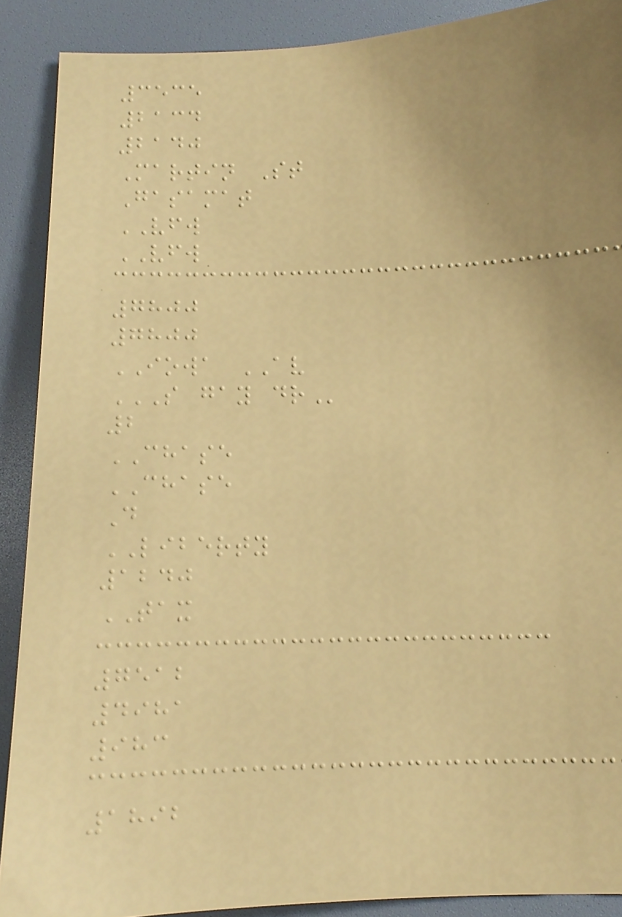3535
2134
2140
Martin St
Gasamat
VFW
VFW
7800
7800
IOWA AV
S GAY DR
2
CHASE
CHASE
D
LIBERTY
1240
TAX
7512
4981
983
1892
